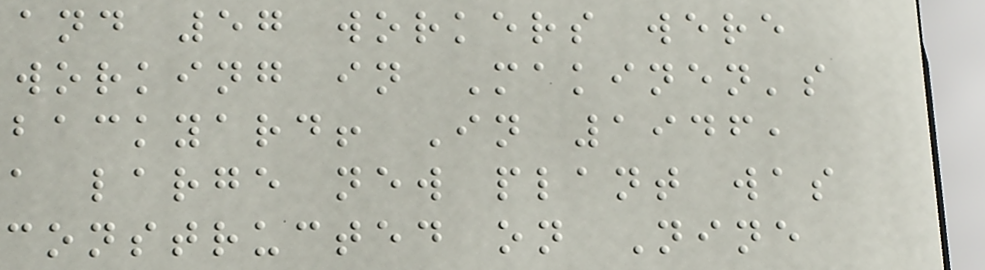and 57 workers were
working in Makinen's
backyard! In 1946,
a large new plant was
constructed on Nine
